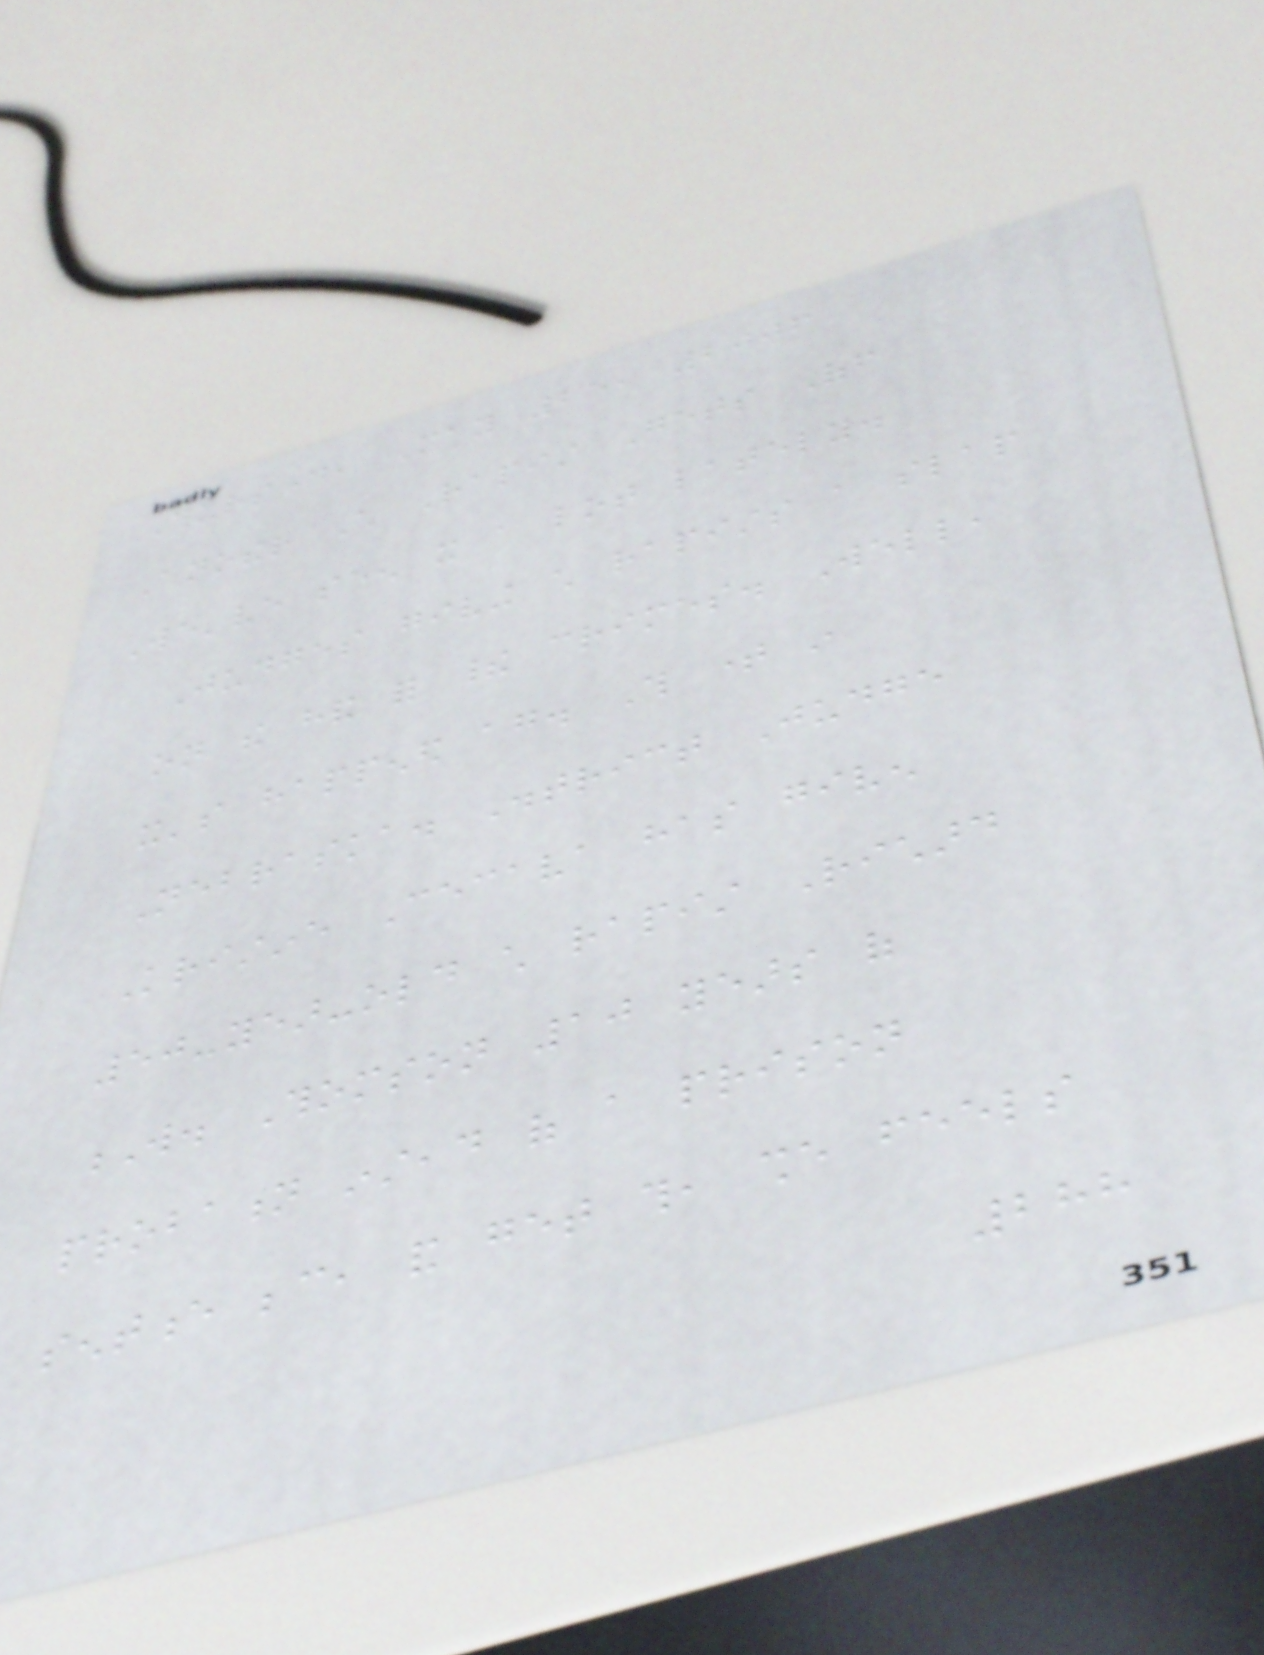Thursday, May 25, 2006
Another Child Rapist Gets Off
We've seen it a lot lately.
Judges giving child rapists a slap
on the hand for their crimes. Well,
it's happened again. This time in
Nebraska. District Judge
Kristine Cecava has given
50-year-old child rapist Richard
W. Thomson 10 years of
probation instead of a prison
sentence because, and get this, she feels
288
